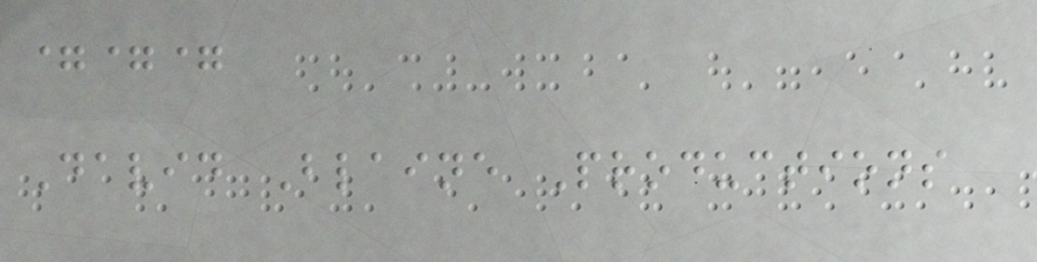===
David Blaine Productions
